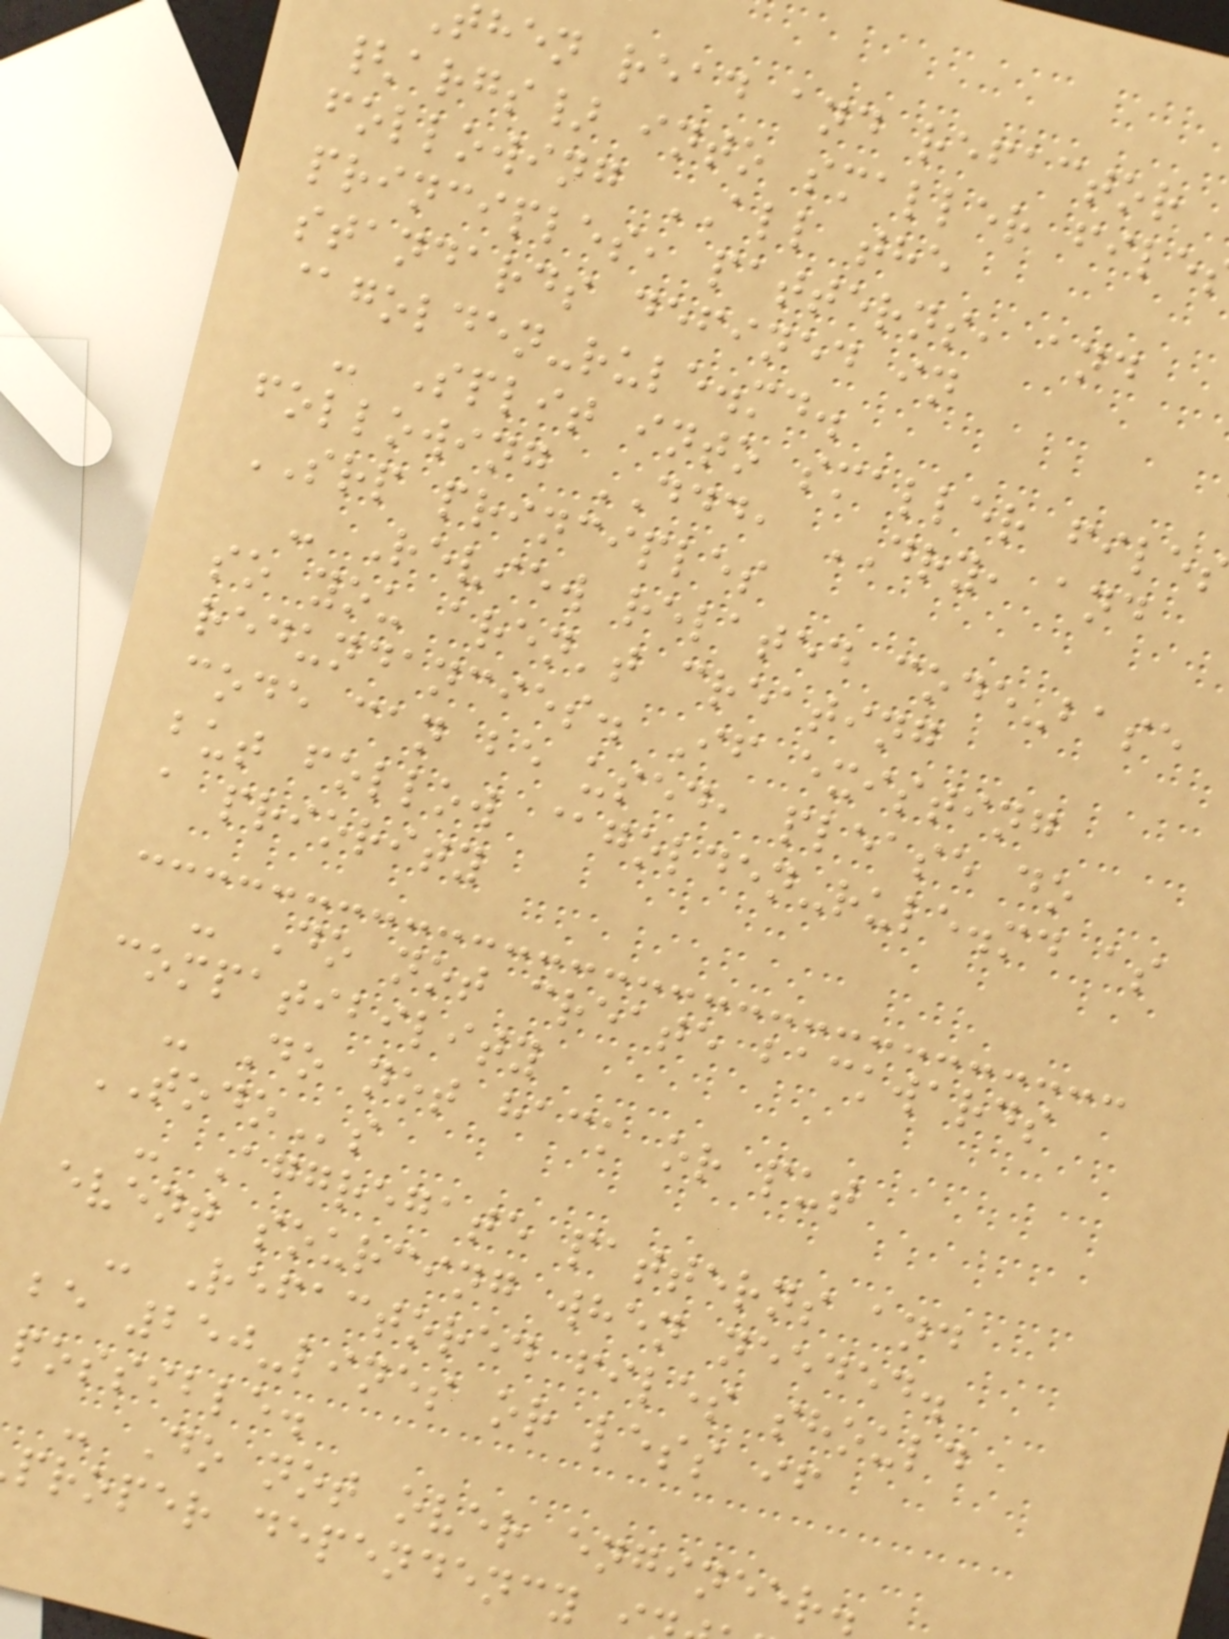hen read and refactor
{args} into smaller file
following ALL the
principles, patterns, and
standards defined in
@golden-rule.md.
- Split into smaller file
following DDD, DRY, and
SRP principles
- Review related code-base
so you aren't creating
redundancies. If existing
code can be used, please do
but follow @golden-rule.md as
a priority
- Do not create backwards
compatibility
- Do not hack or put
TODOs
- Aggregate patterns and
event sourcing when needed.
- Refactored files should
be 250-lines or less if
possible.
- Do not over engineer.
proper dependency
